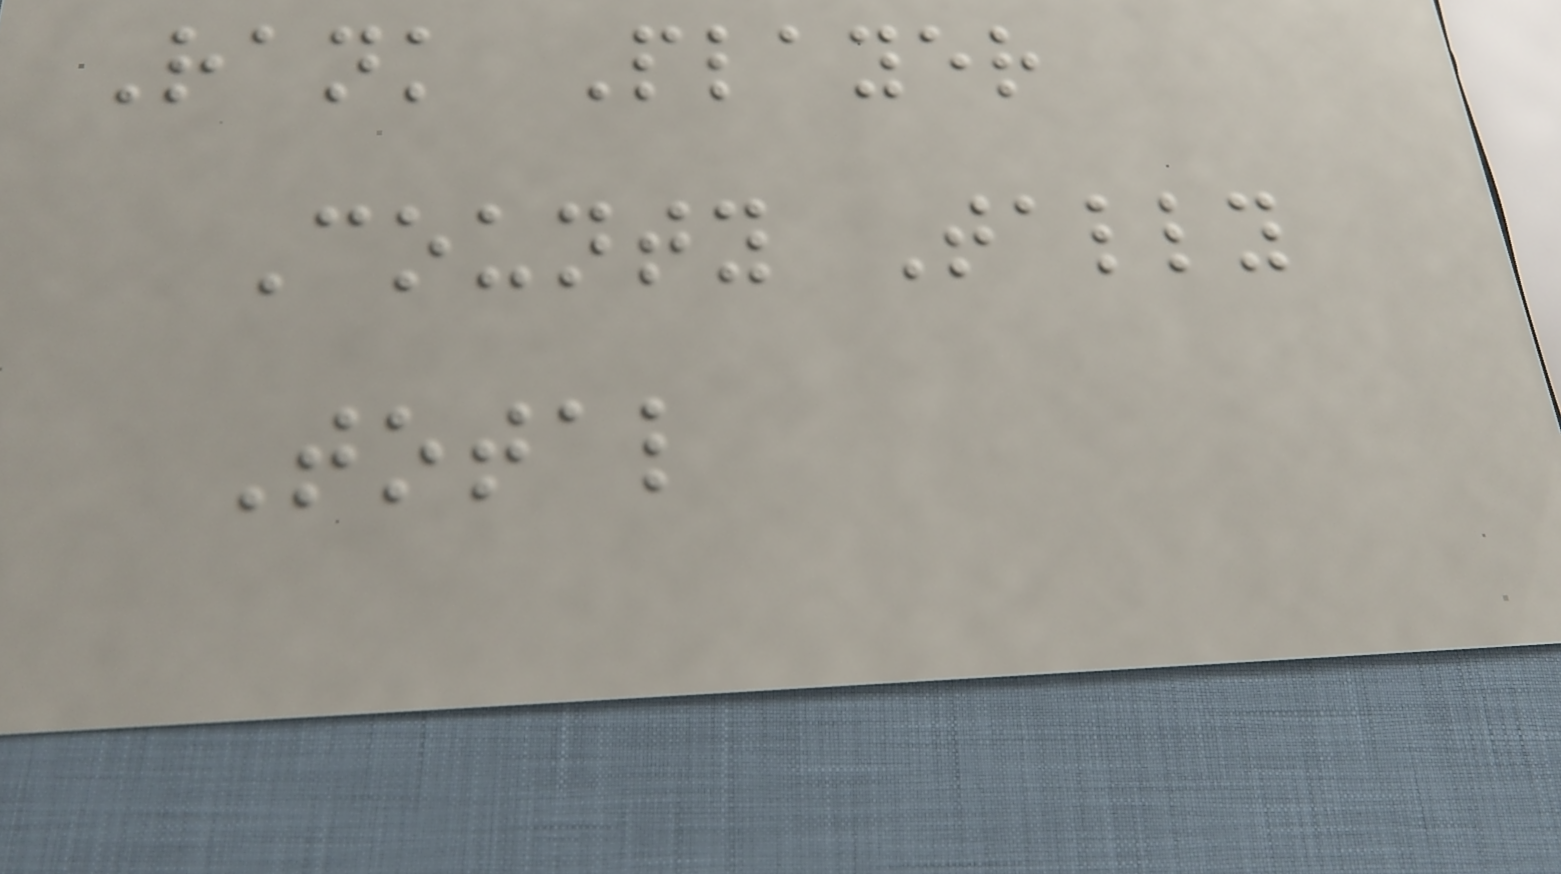Rank Player
County Tally
Total
